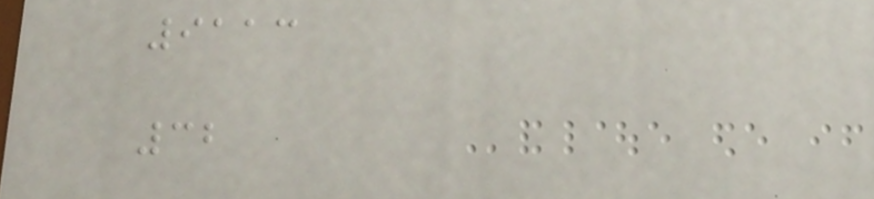9113
32
